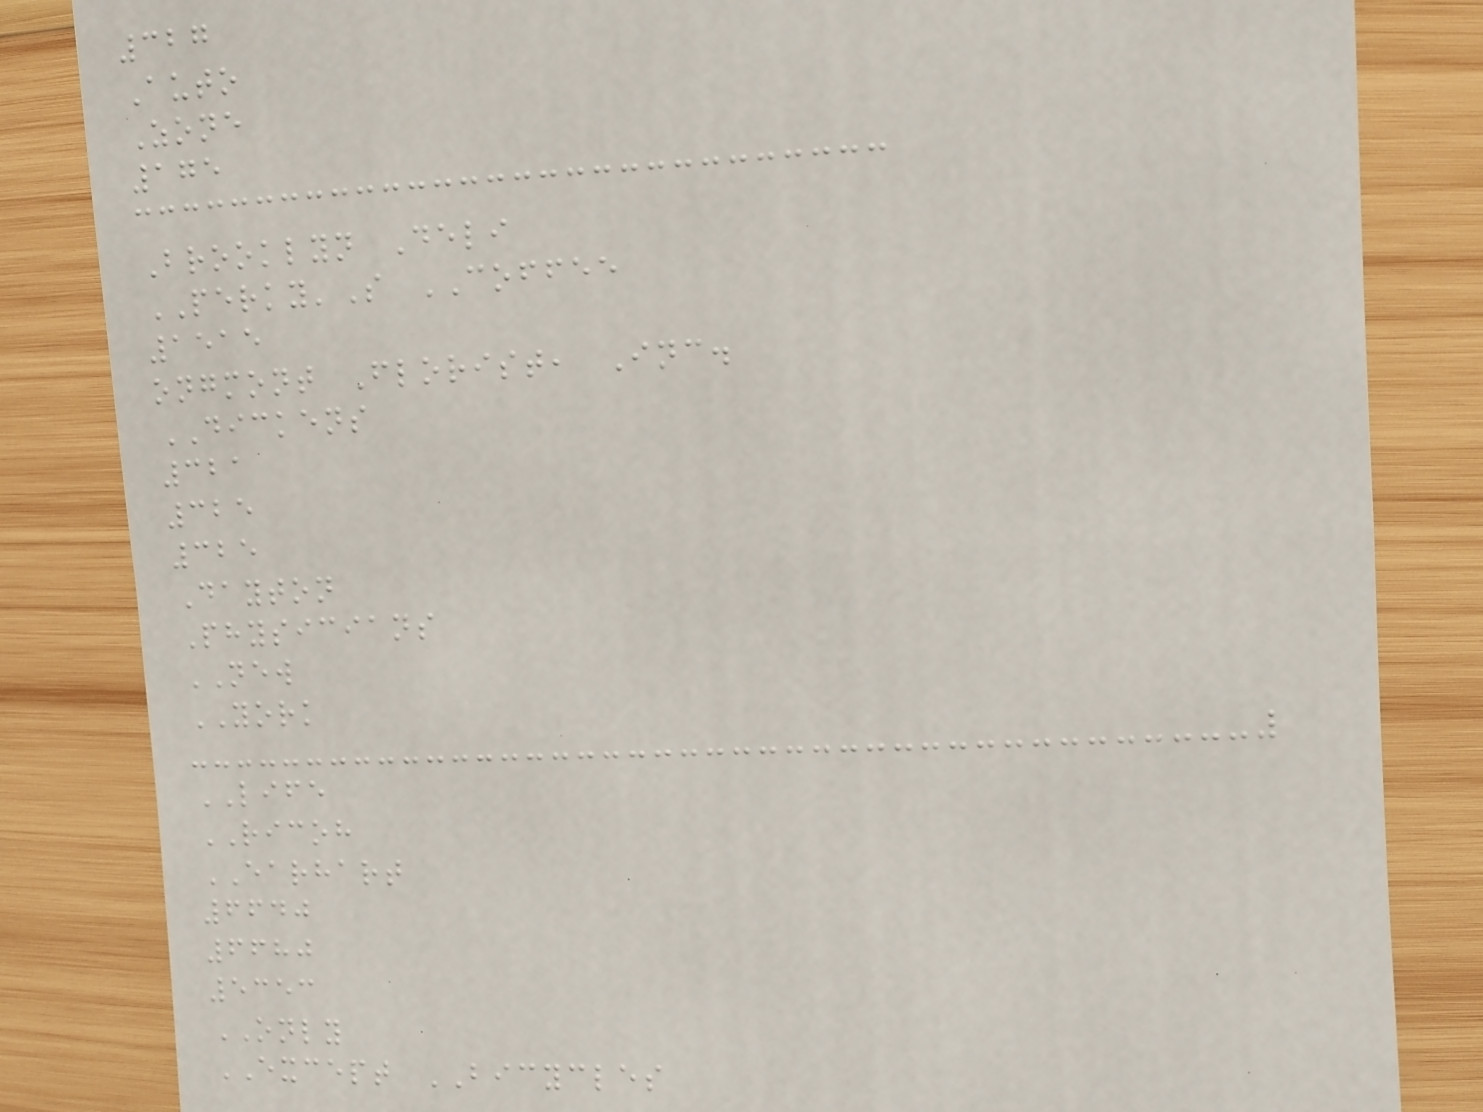327
Auto
Zone
175
Brooklyn Deli
PERKY'S COFFEE
1515
ongmont Florist, Inc.
DICKENS
321
325
325
Dayton
Physicians
NEW
YORK
LIFE
RICOH
EARHART
6640
6680
5353
ONLY
EXCEPT BICYCLES
